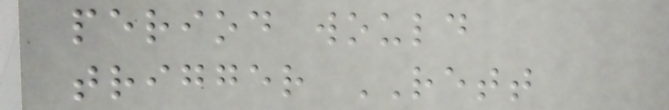period would
trigger RETT
